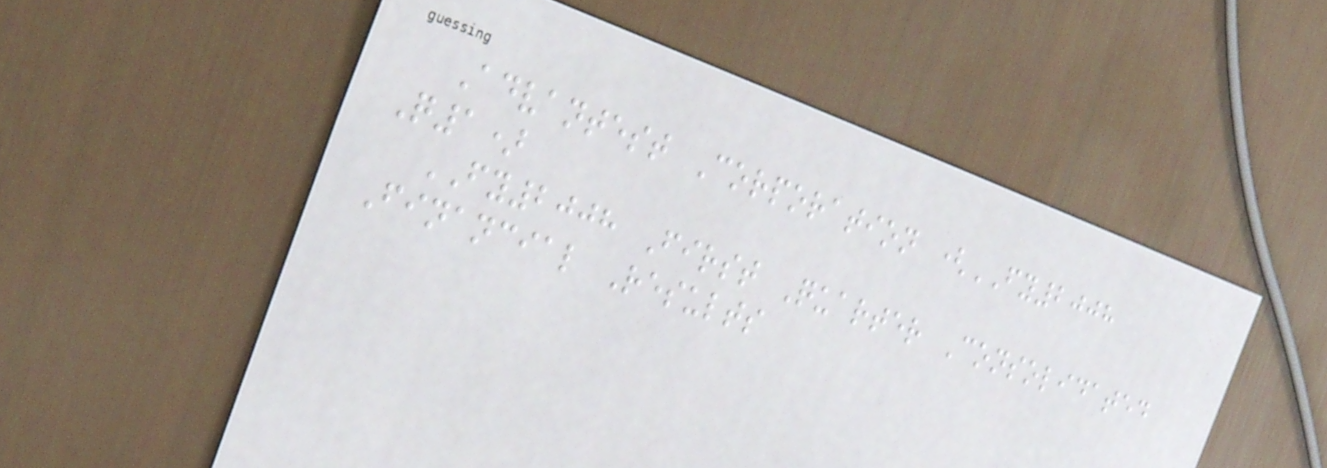Advantest Corporation (FY2008
Q1)
FY2008 First Quarter Consolidated
Financial Results
